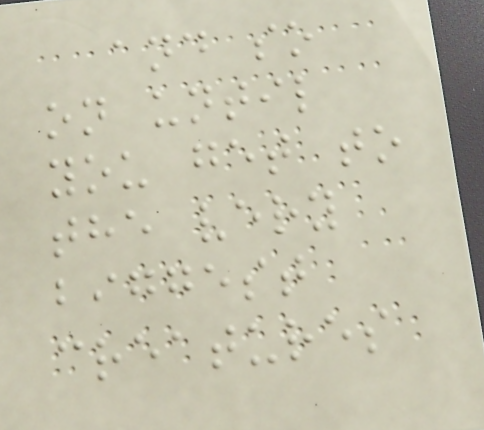and so
on until
you get to
the very
biggest
creatures
